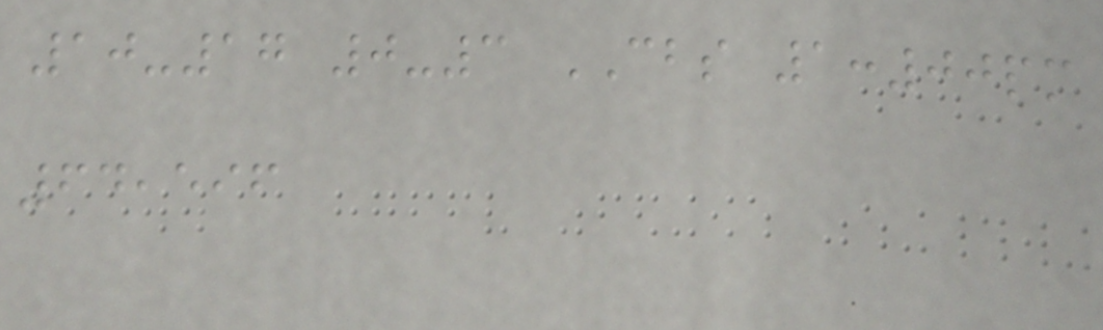10-17 0-3 CBS 1:00pm
64,596
